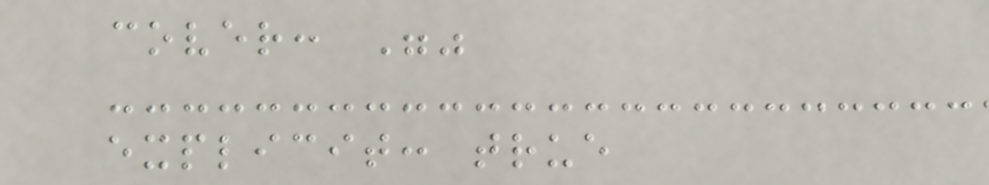cover: ""
explicit: true
